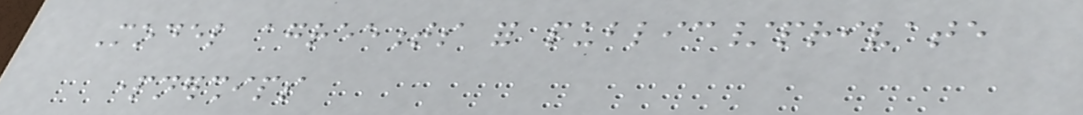Model agreements for public/private
partnerships
